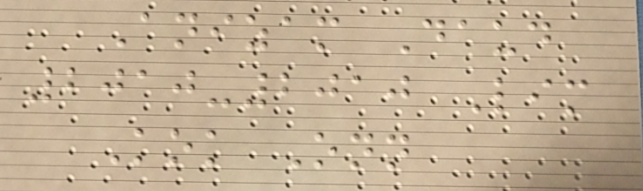Anizam Daud
2010-2010 Lim
Kok Onn
